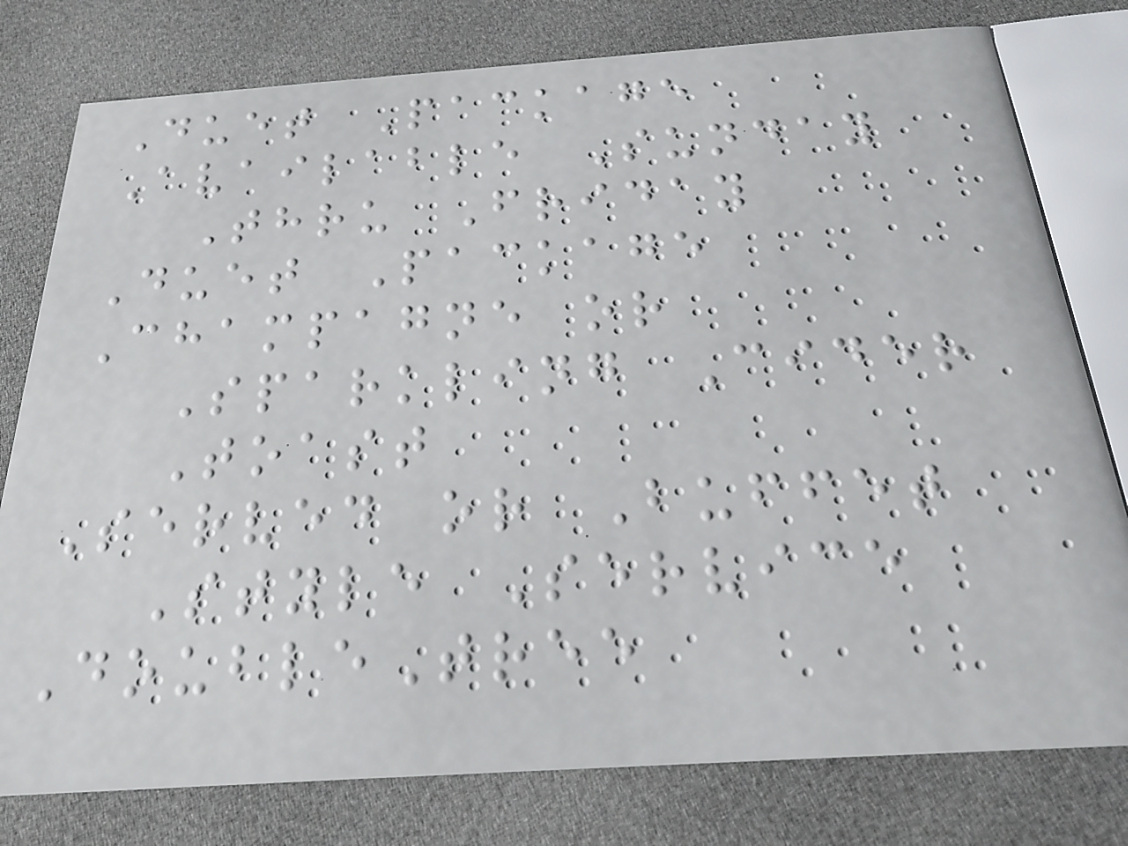Duet Package
Available Sunday
Thru Friday
Duet Package
Champagne or
Sparkling Cider
Toast
Served or Buffet
Style Service
DoubleTree
